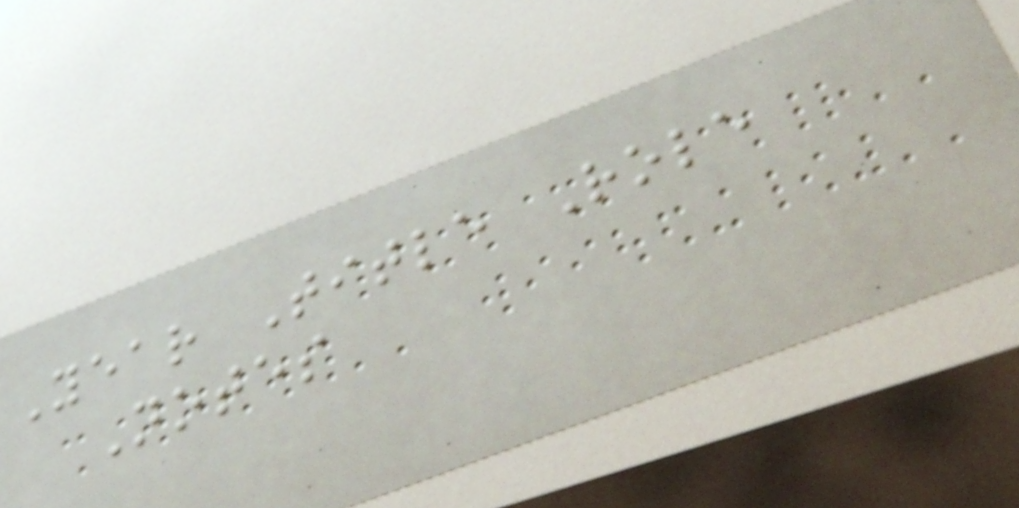Year Title Role
Notes
